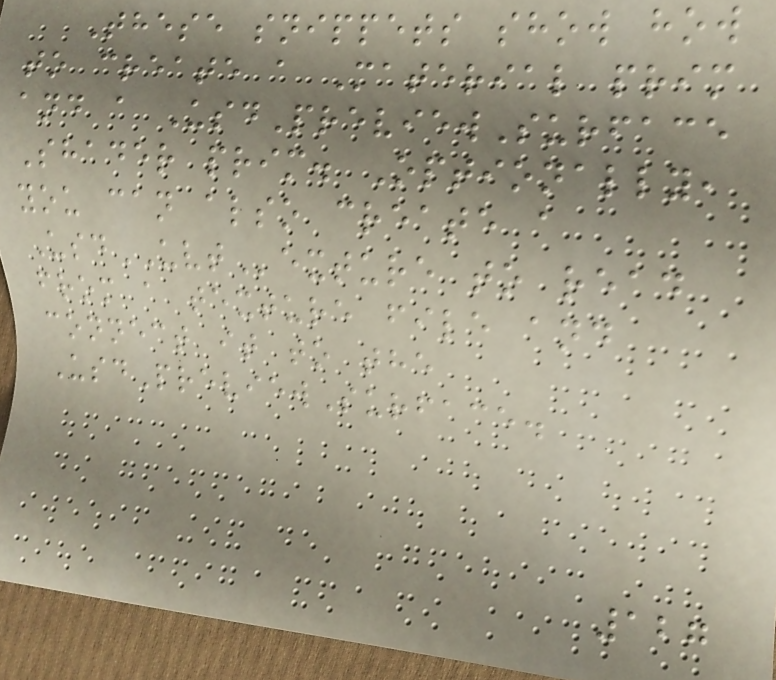These snippets show how
to create a Material prim
and a UsdPreviewSurface
Shader prim. Optionally,
you can also create a
UsdUVTexture to read
from a texture file and
connect it to the
UsdPreviewSurface.
127
